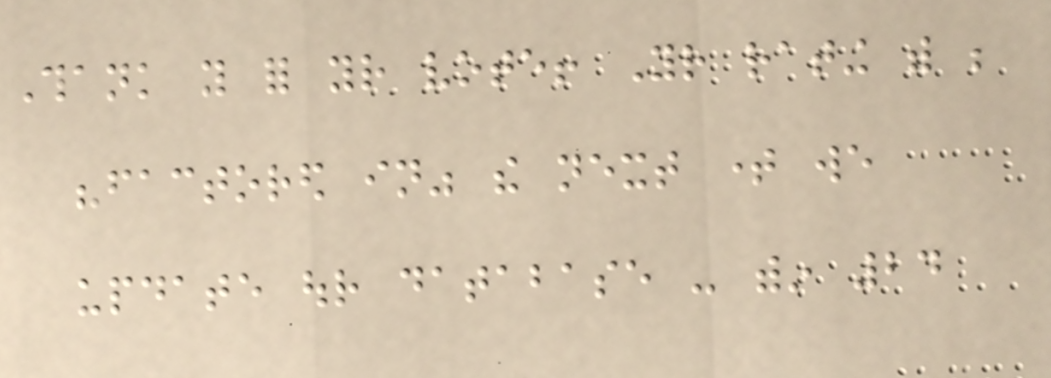Thank you for your vote! Your rating with be
"factored in" the next time we
update our database - within 24
